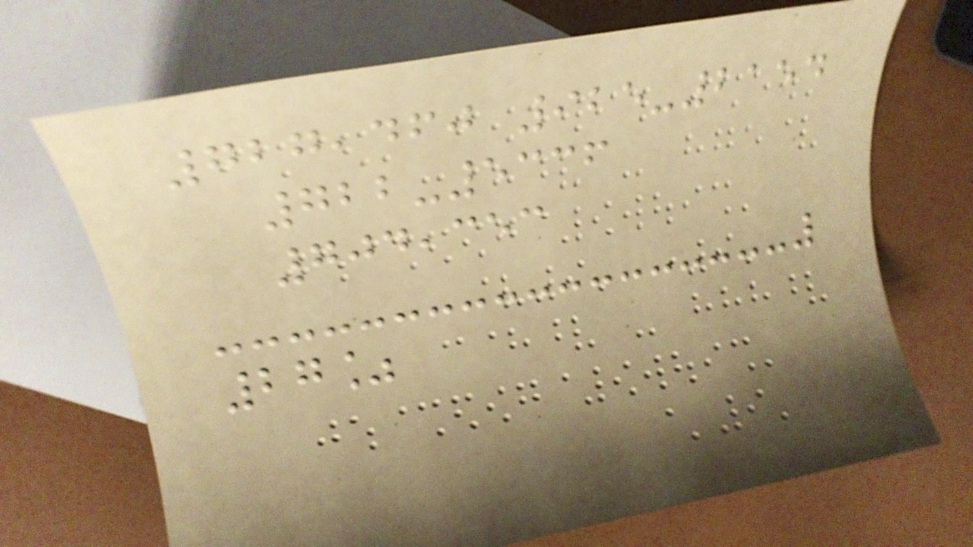727,460 925-2154
722-5336
704,353
27%
